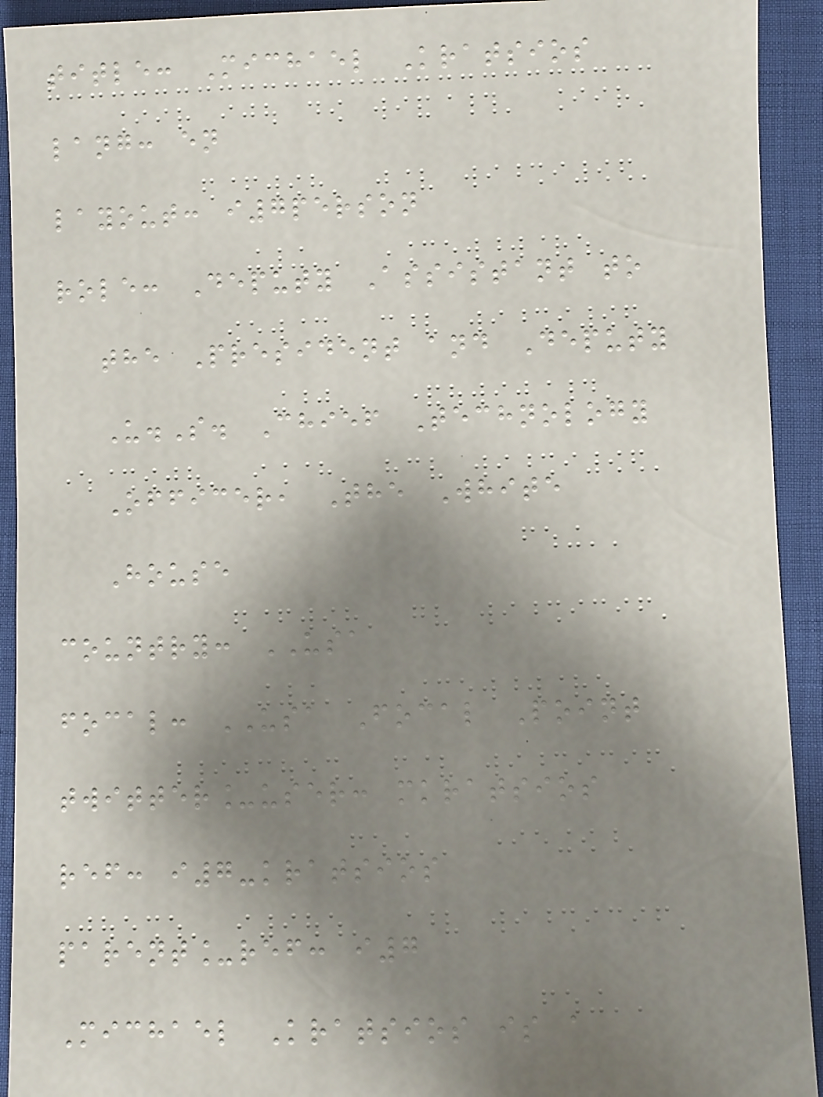title: Michael Kratsios
lang: en
layout: i7person
role: Deputy Assistant to
the President and Deputy
U.S. Chief Technology
Officer, The White
House
country: USA
focal: USA Focal Point
twitter_user: mkratsios
ref: i7-kratsios
parent_ref: i7
Michael Kratsios is a
